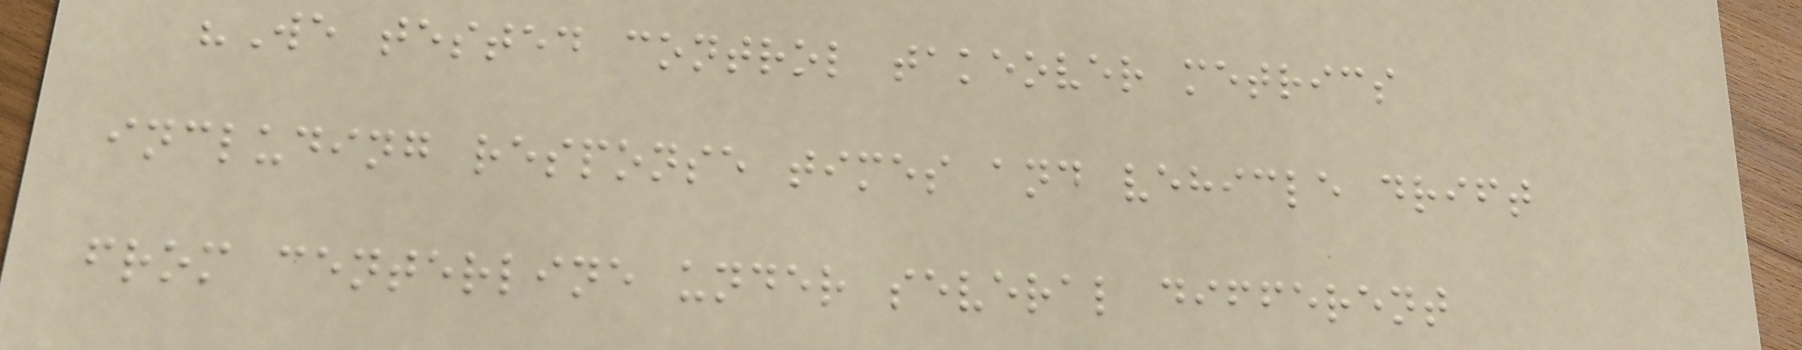"We tested control takeover metrics
including response times and vehicle drift
from centerline under several different
